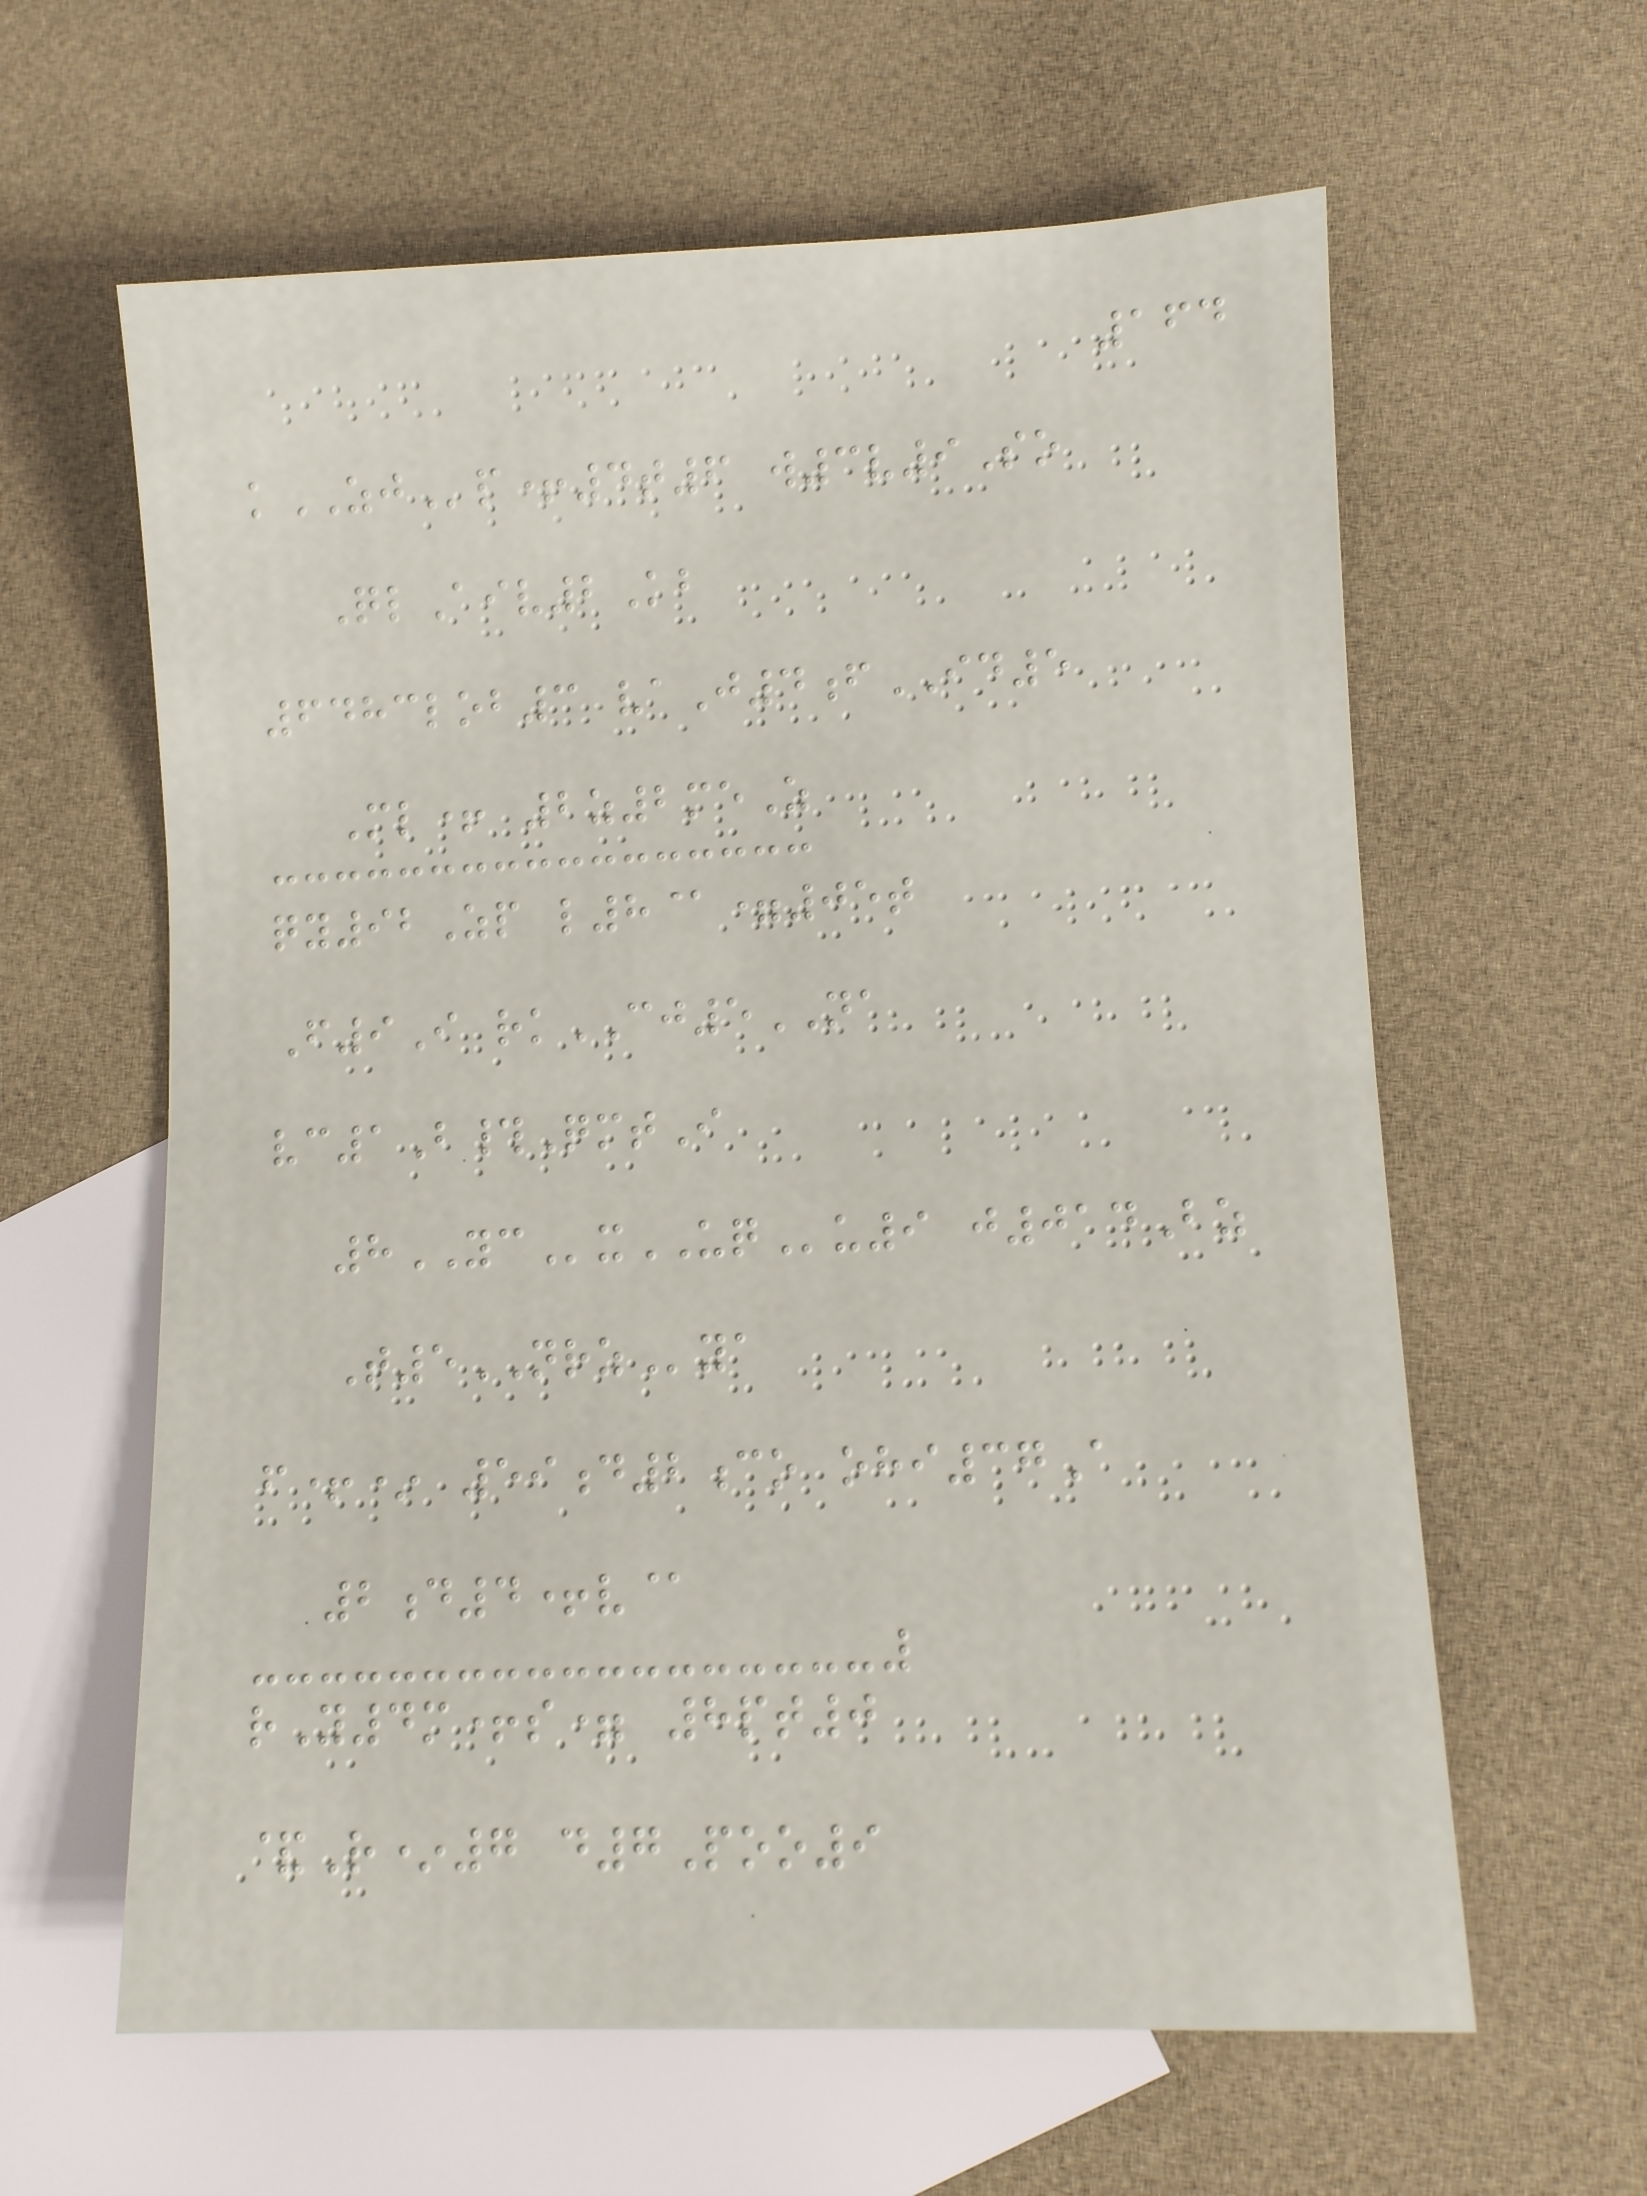164
kZJp+4t6 w3v9So
QlAiv2Kb
6483lob3 vaJ4fID5
Ml+ 2z2meZ
qy92Zp l8@=05t
F9I rkCJ5NA
vc1B#QmtI
8YCxUQu9 j014Bz
T5NRZya
f+* 59d2co ohi37A
2d4+v@
rY4m+s= 8pt0
&R*7 d7Poo9
